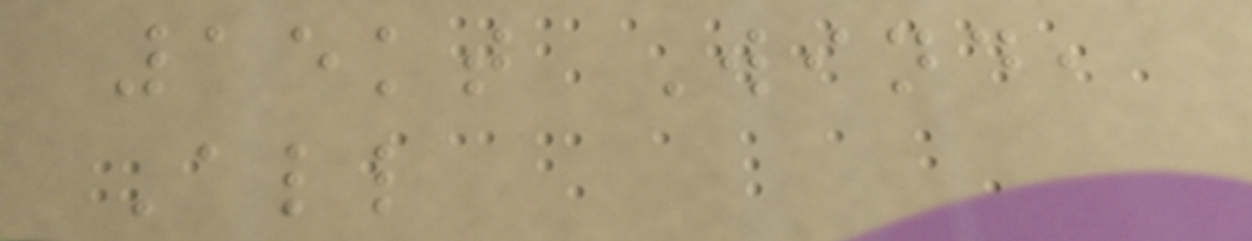15kt Wind,
All
